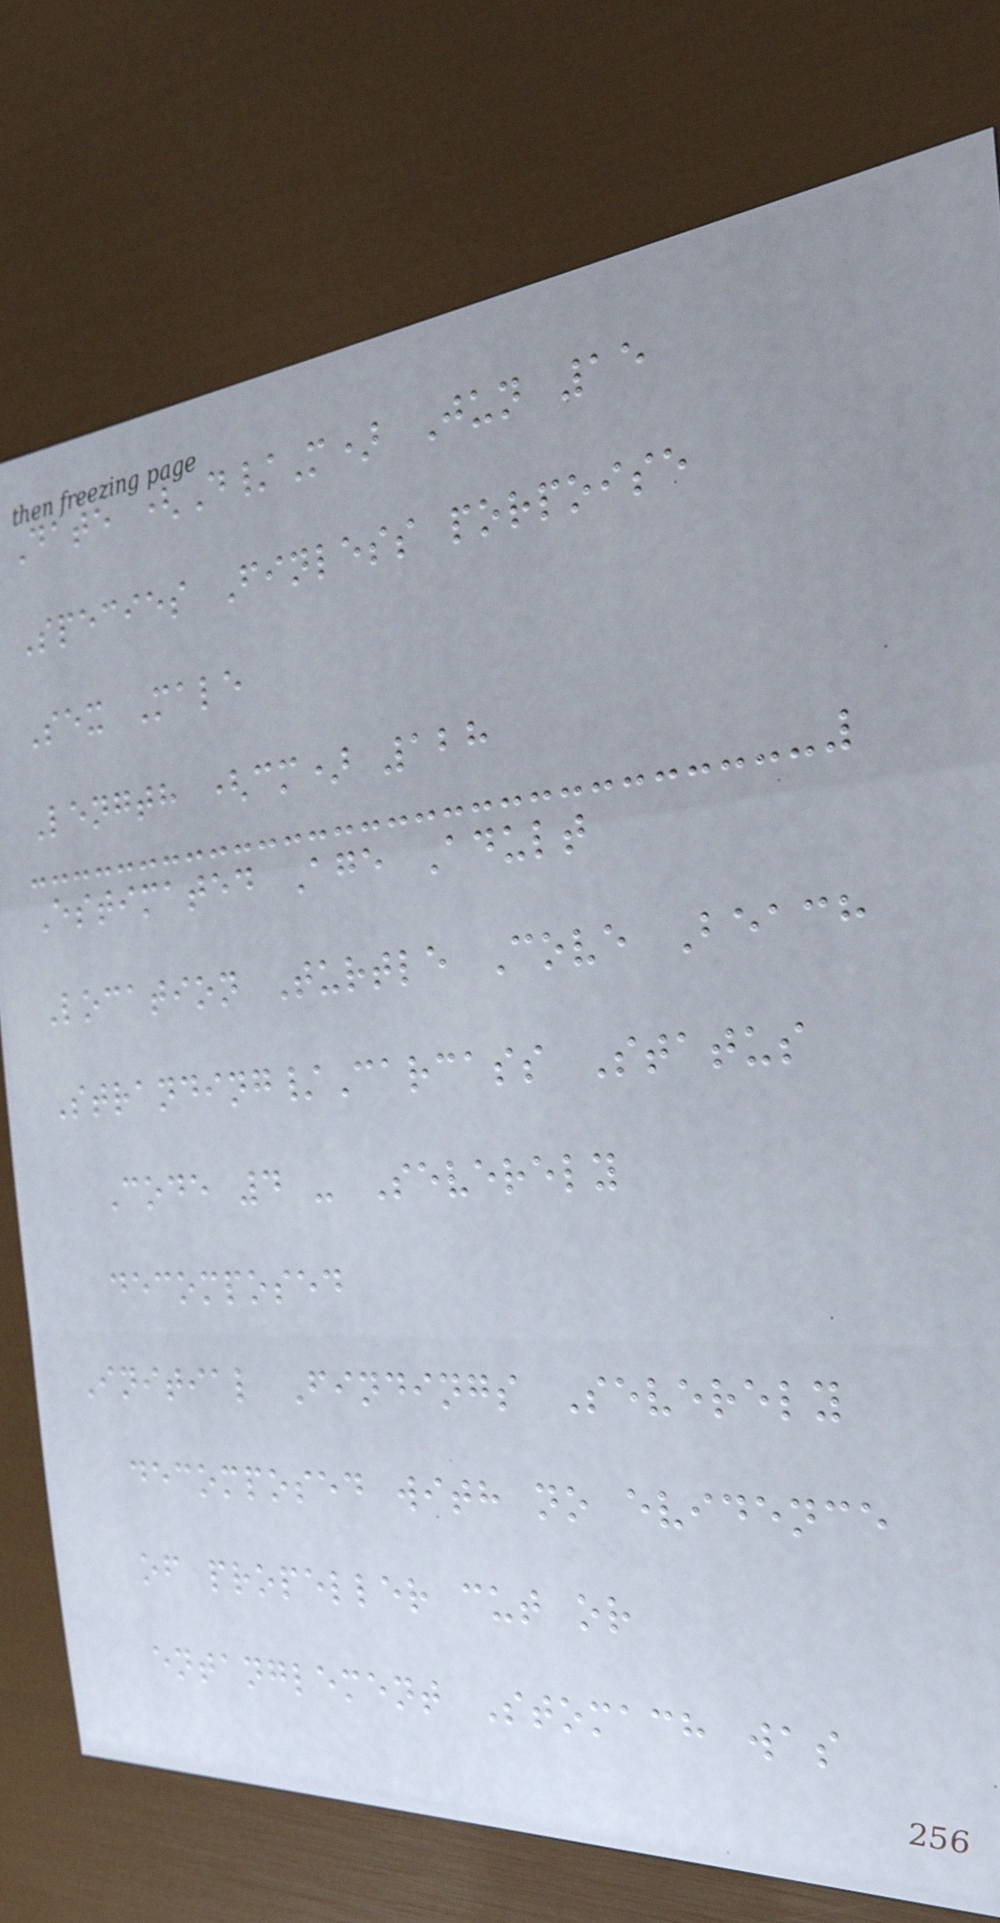Date (D/M) Jun 15
Species Finless porpoise
Sex Male
Length (cm) 128
Estimated Age Adult
Location Turtle Cove Beach
Stranding/Carcass Status
Code 4 - Severely
decomposed
Initial Findings Severely
decomposed with no evidence
of propeller cut or
entanglement Stomach was
